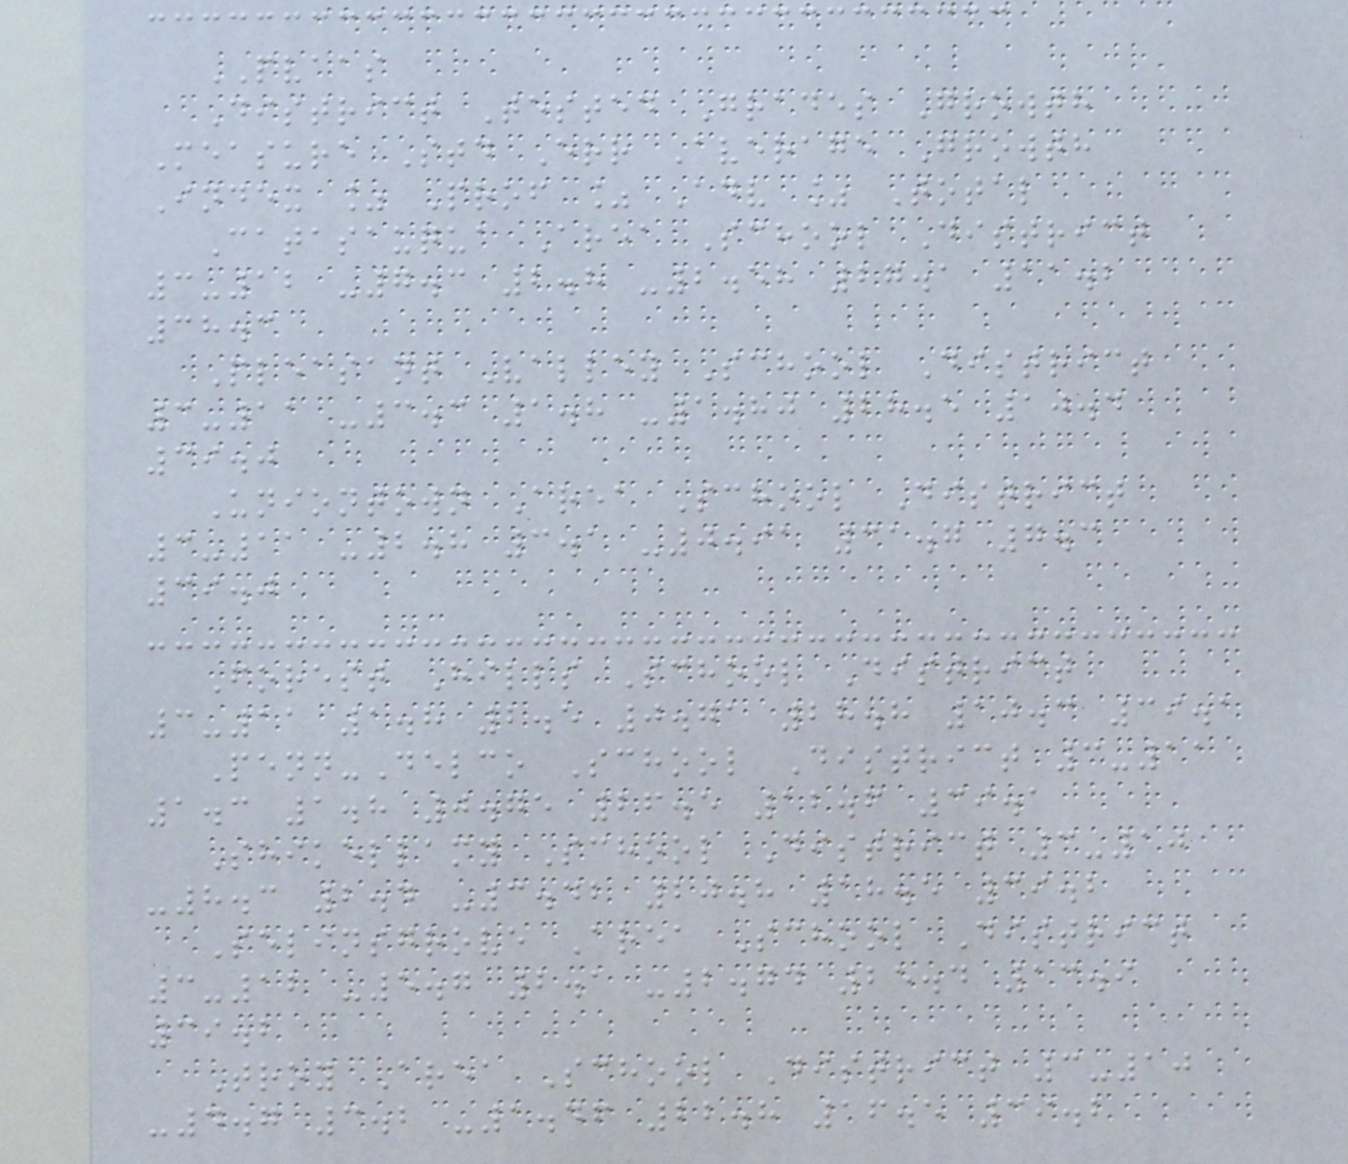PVAAS
District Tested Grades Growth
Measure Std Err Average Growth
Index % Prof % Adv % Total
Catasauqua Area School District
3-12 -7.3 2.8 -2.58 27.1 11.2
38.3
Pleasant Valley School District
3-11 -3.3 1.8 -1.80 28.5 10.4
39.0
Uniontown Area School District
3-11 -2.8 3.1 -0.91 31.7 7.3
39.0
Forest Hills School District
3-11 1.8 2.5 0.71 28.8 10.3 39.1
Penn-Delco School District 3-11
1.3 1.8 0.75 26.5 12.6 39.1
Shikellamy School District 3-10
-8.3 2.4 -3.42 20.8 18.5 39.2
Selinsgrove Area School District
3-12 -5.7 2.1 -2.74 25.4 13.9
39.2
Troy Area School District 3-10
-4.7 3.2 -1.46 22.8 16.5 39.2
